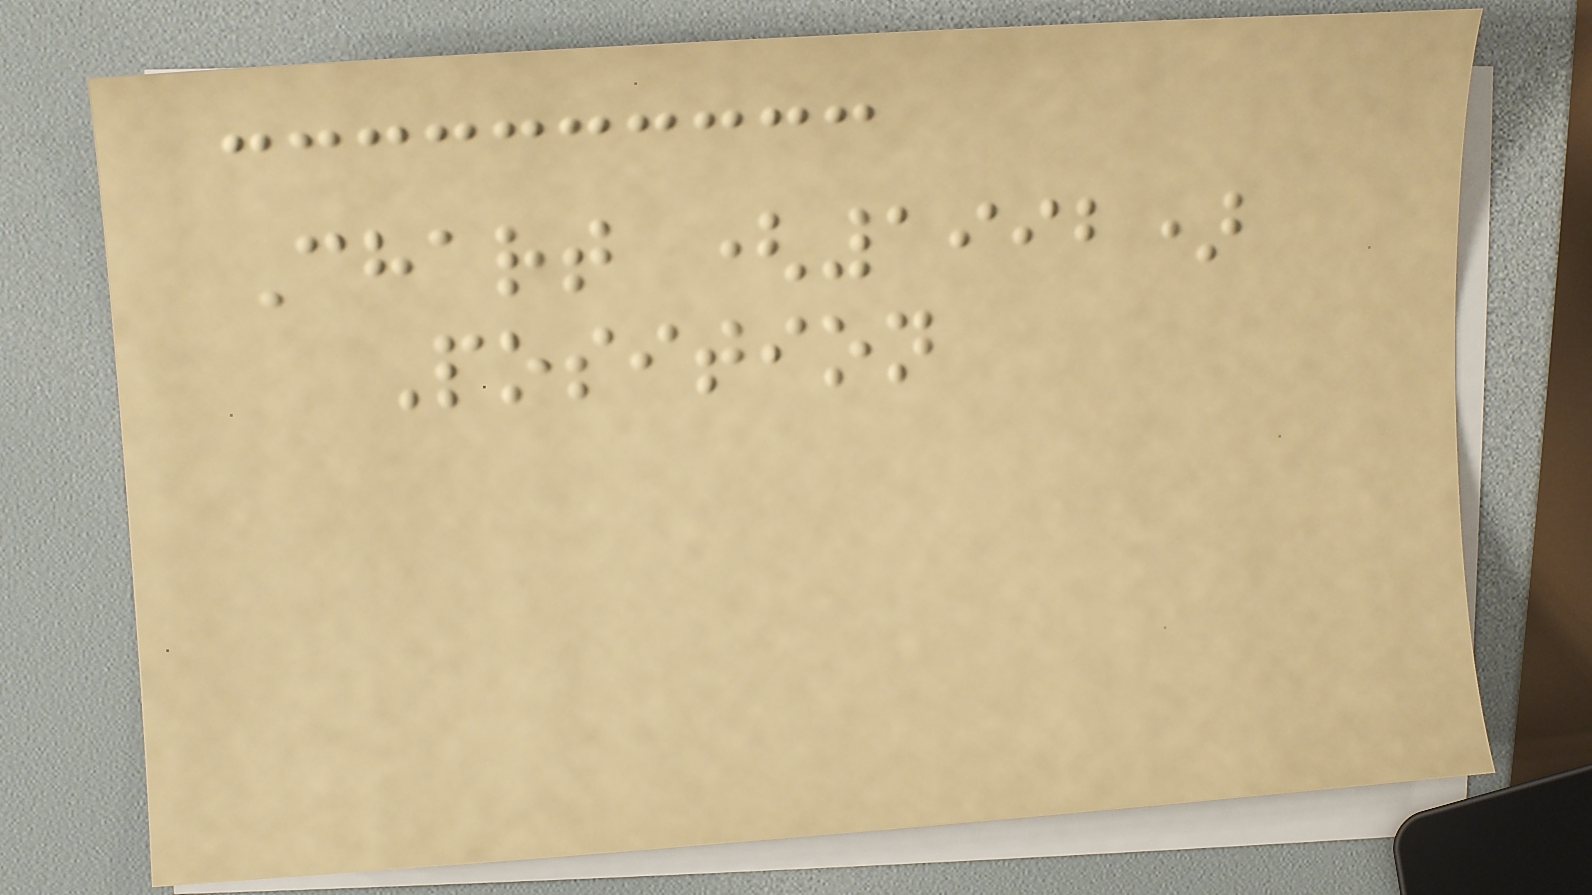Chart (1992)
Position
